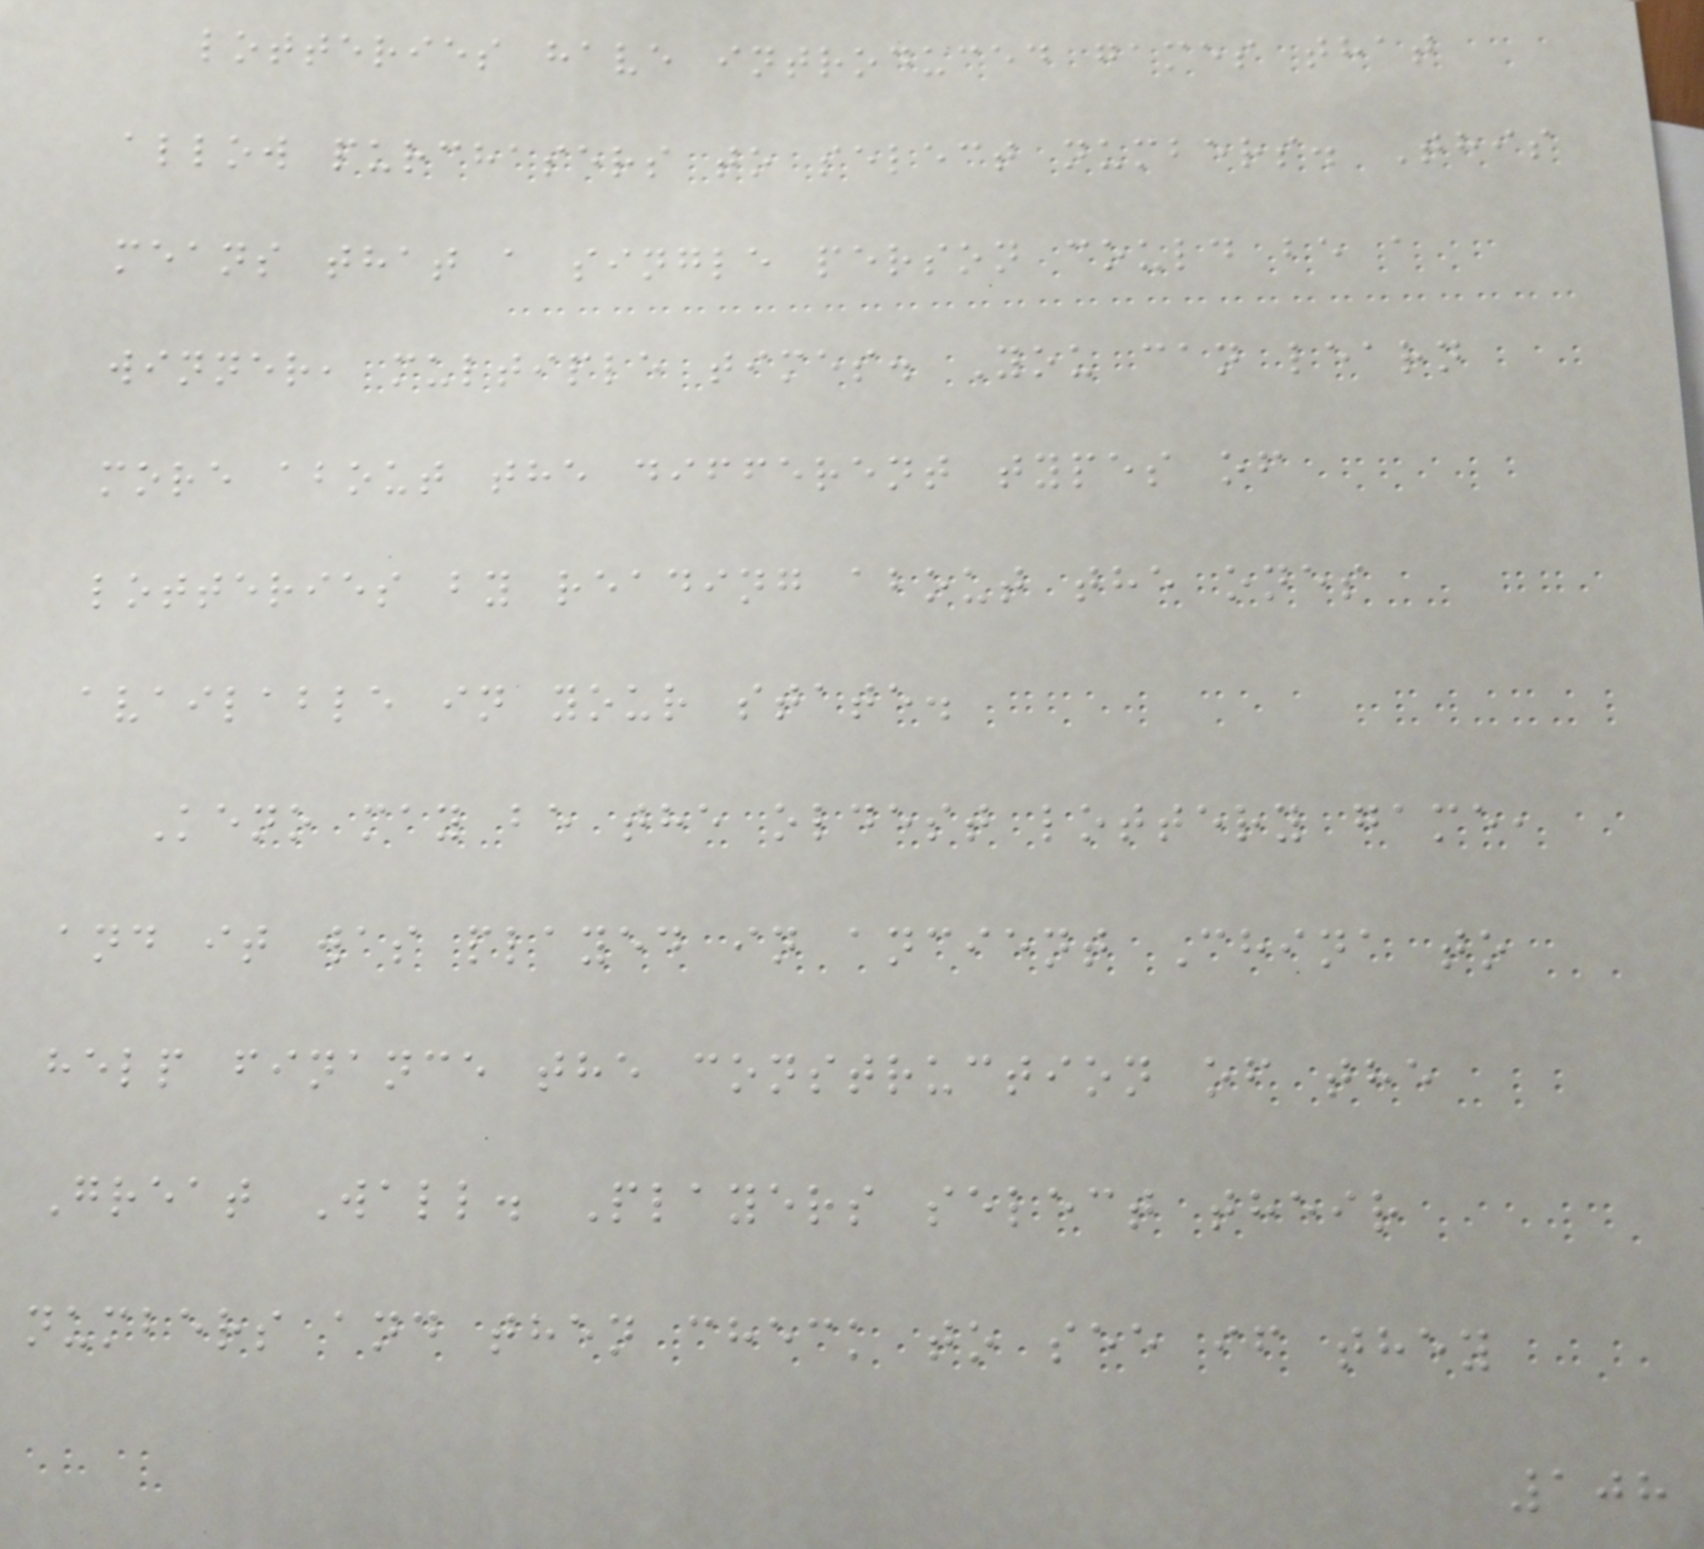lotteries have introduced games that
allow purchasers to select numbers. This
means that a single person could be a
winner, multiple times. You can learn
more about the different types of
lotteries by reading about the ones
available in your state.
Keno may be the oldest lottery game,
and it was played in ancient China to
help finance the construction of the
Great Wall. Players select their
numbers and then check to see if they
108
